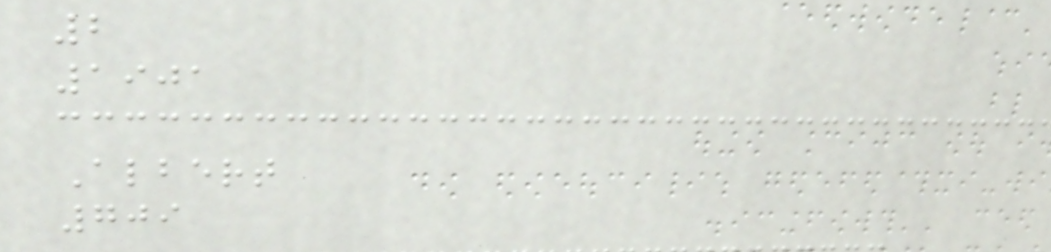2
1901
Albert
709
